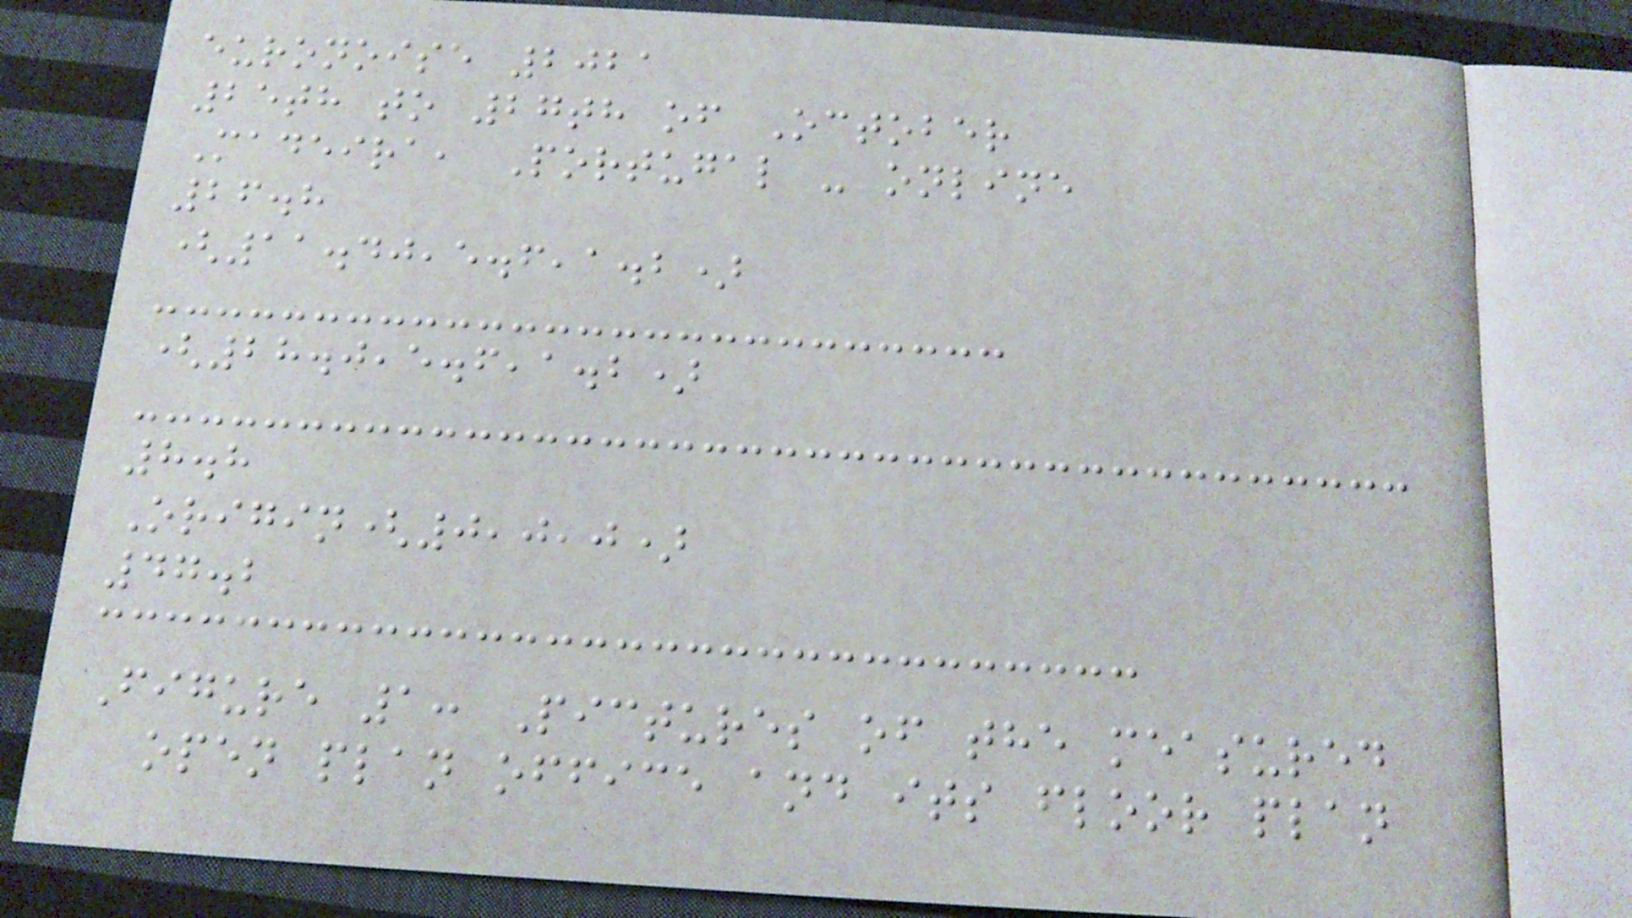euronoise 2021
25th to 27th of October
Madeira, Portugal - online
26.8
(11.40,5.6,1.2)
(28.0,5.6,1.2)
8.8
Origin(0,0,0)
47.2
Figure 1: Pictures of the measured
open plan office and its floor plan
